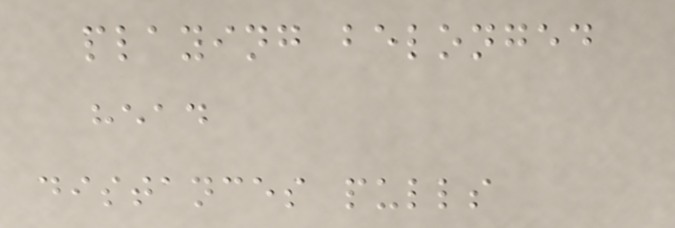playing belonged
head
distances pulls
